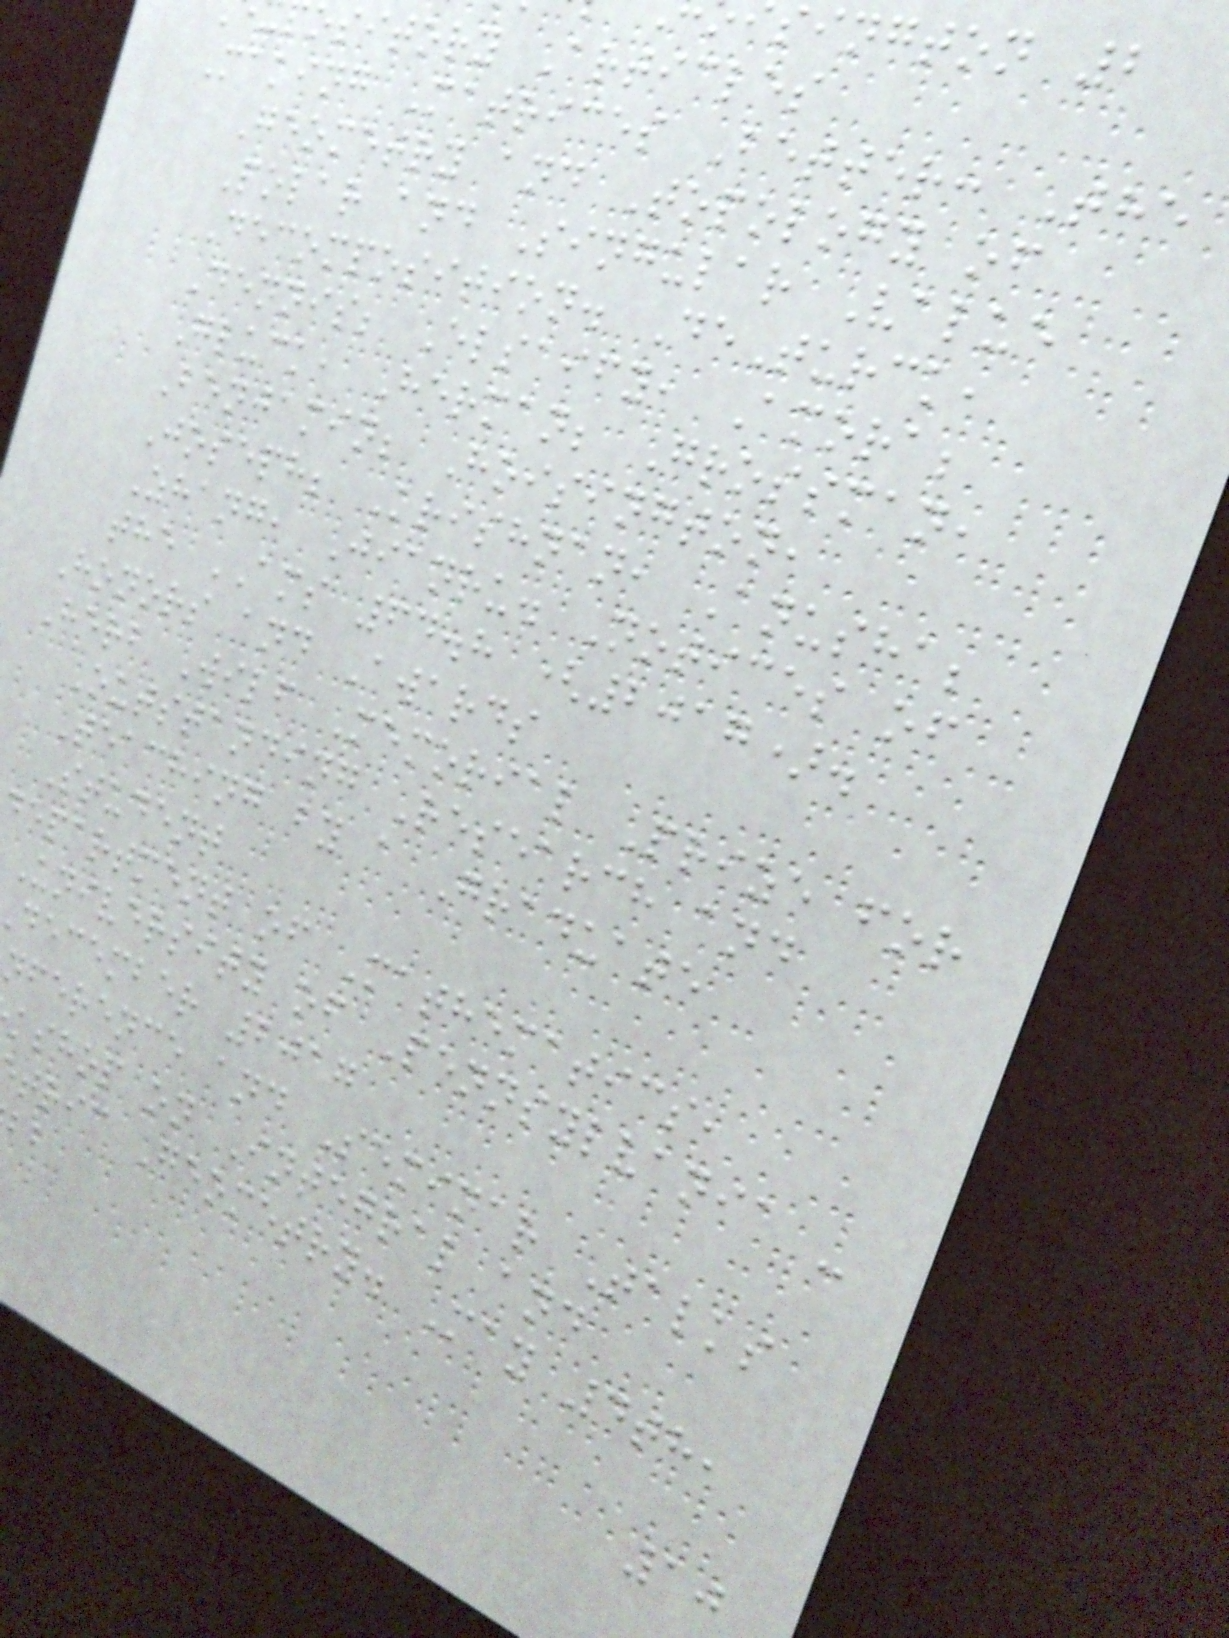sington 2
ository Articles
Making Matrices Better: The
Geometry and Topology of
Polar and Singular Value
Decomposition. DeTurck,
Dennis; Elsaify, Amora;
Gluck, Herman; Grossman,
Benjamin; Hoisington,
Joseph; Krishnan, Anusha;
Zhang, Jianru. Notices of
the AMS 64.8 (2017).
Honors and Awards
Herb Wilf Memorial Prize for
Outstanding Research and
Teaching by a Graduate
Student
department of Mathematics,
University of Pennsylvania -
december 2017
nference and Seminar Talks
kshop on Integral and
tric Geometry. May 4th,
10
